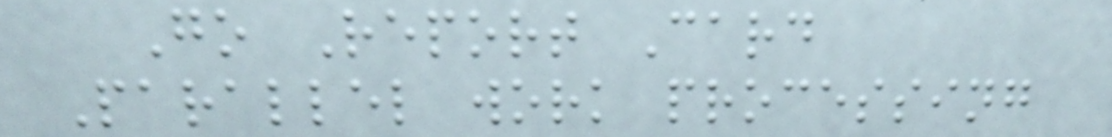Go Report Card
Parallel work processing
